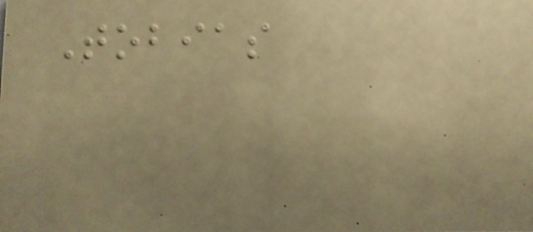Tobias
